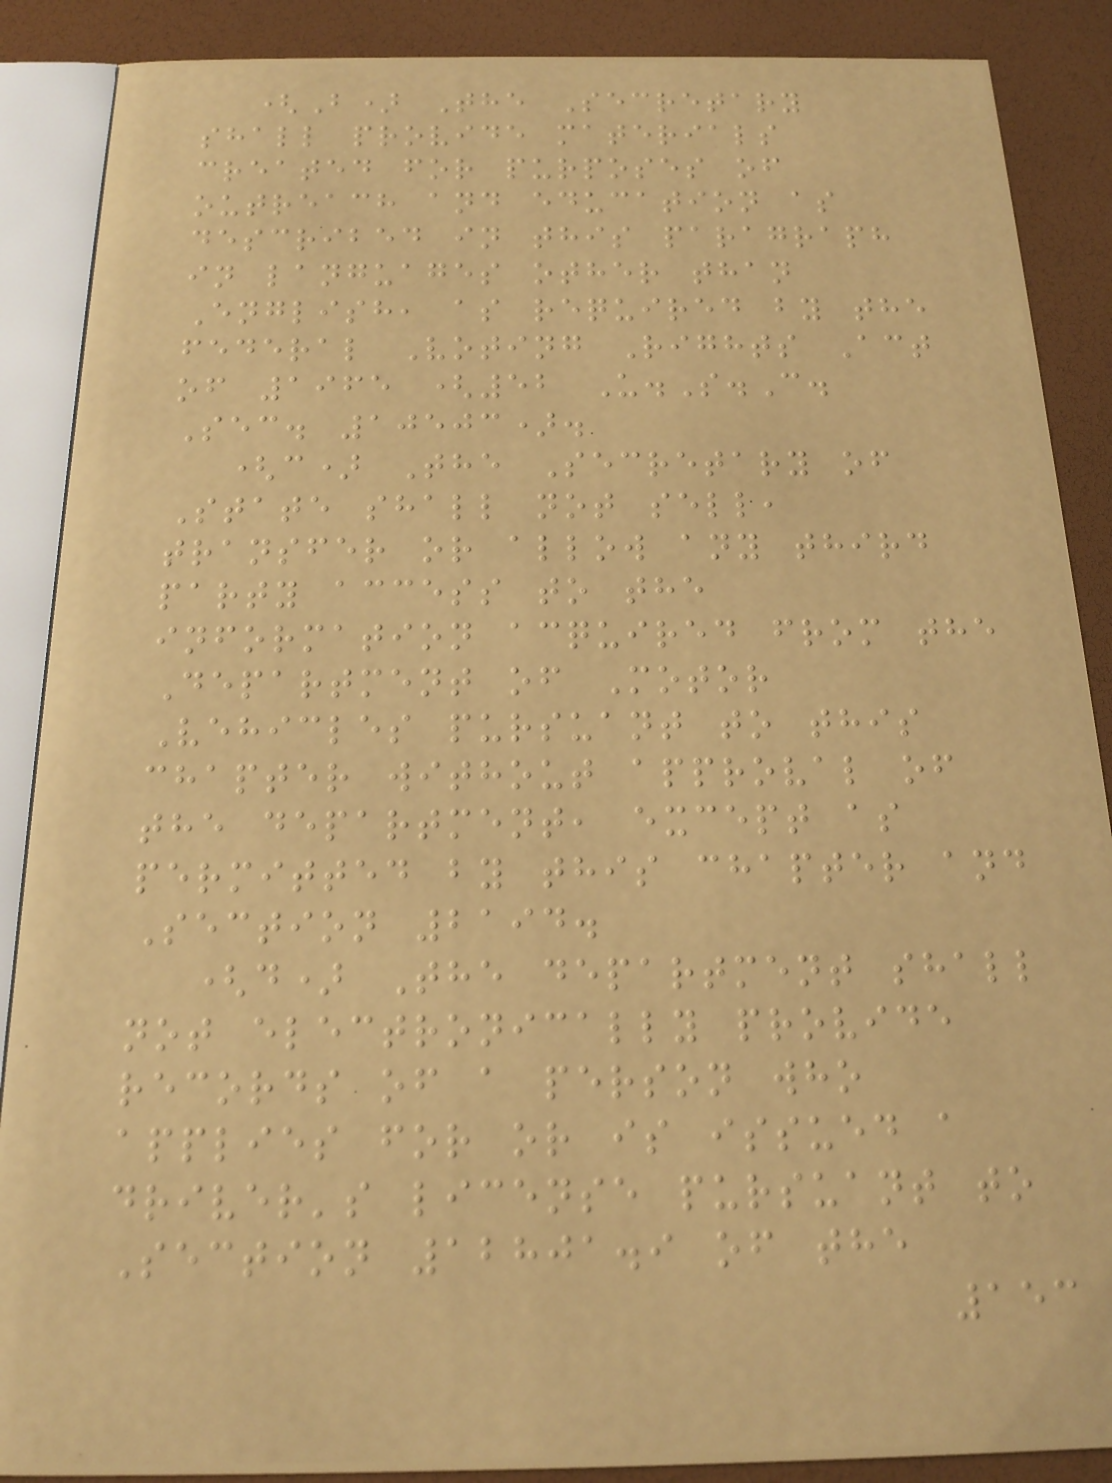(B) The Secretary
shall provide materials
created for purposes of
outreach and education as
described in this paragraph
in languages other than
English, as required by the
federal Voting Rights Act
of 1965 (52 U.S.C.
Sec. 10503).
(c) The Secretary of
State shall not sell,
transfer or allow any third
party access to the
information acquired from the
Department of Motor
Vehicles pursuant to this
chapter without approval of
the department, except as
permitted by this chapter and
Section 2194.
(d) The department shall
not electronically provide
records of a person who
applies for or is issued a
driver's license pursuant to
Section 12801.9 of the
153
